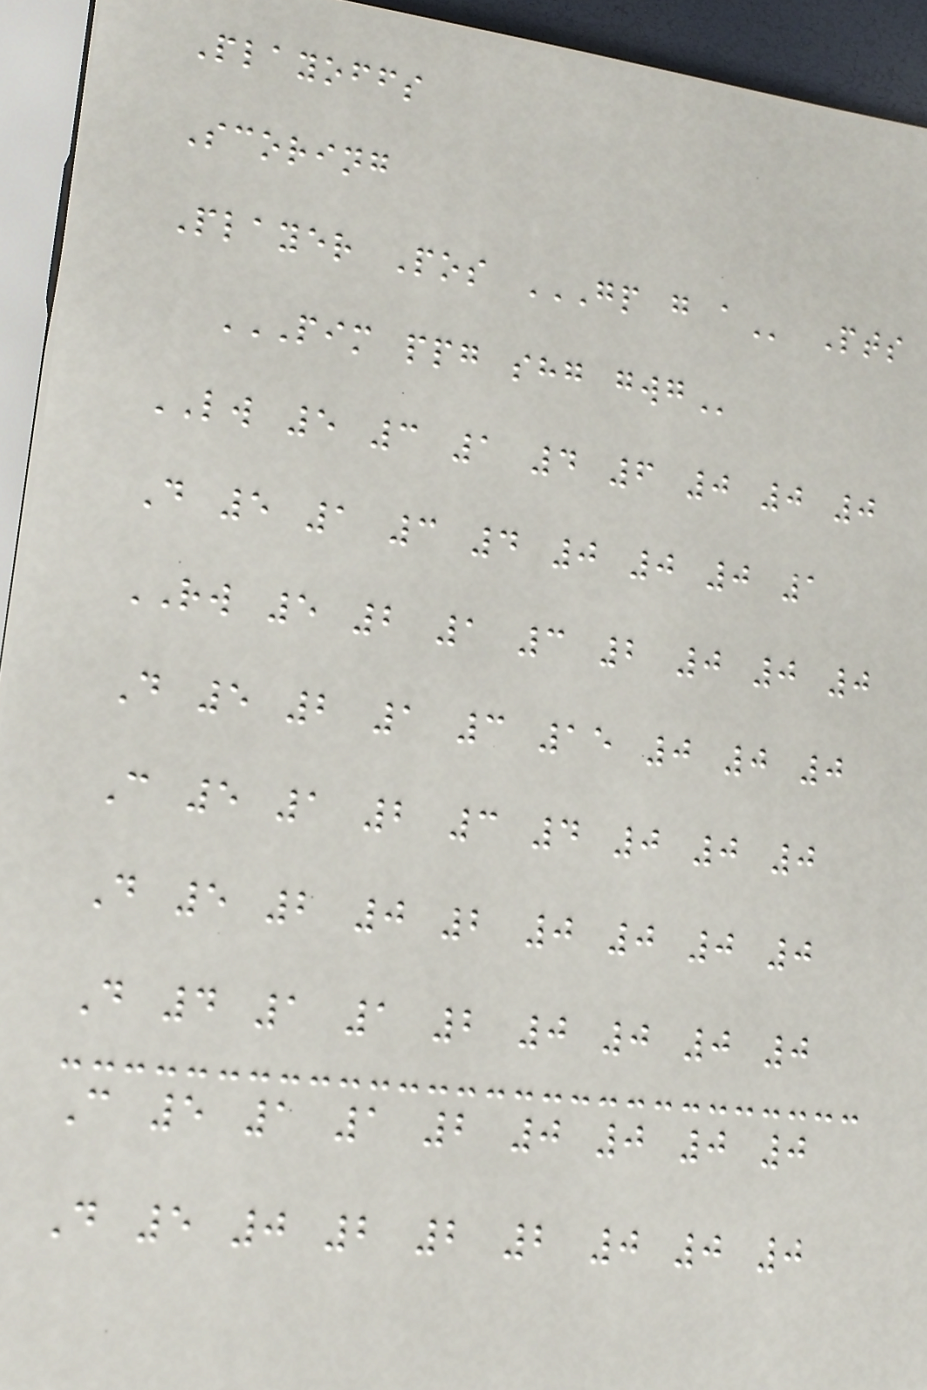Playoffs
Scoring
Player Pos GP G A Pts
PIM PPG SHG GWG
LW 5 3 1 4 6 0 0 0
D 5 1 3 4 0 0 0 1
RW 5 2 1 3 2 0 0 0
D 5 2 1 3 15 0 0 0
C 5 1 2 3 4 0 0 0
D 5 2 0 2 0 0 0 0
D 4 1 1 2 0 0 0 0
C 5 1 1 2 0 0 0 0
D 5 0 2 2 2 0 0 0
